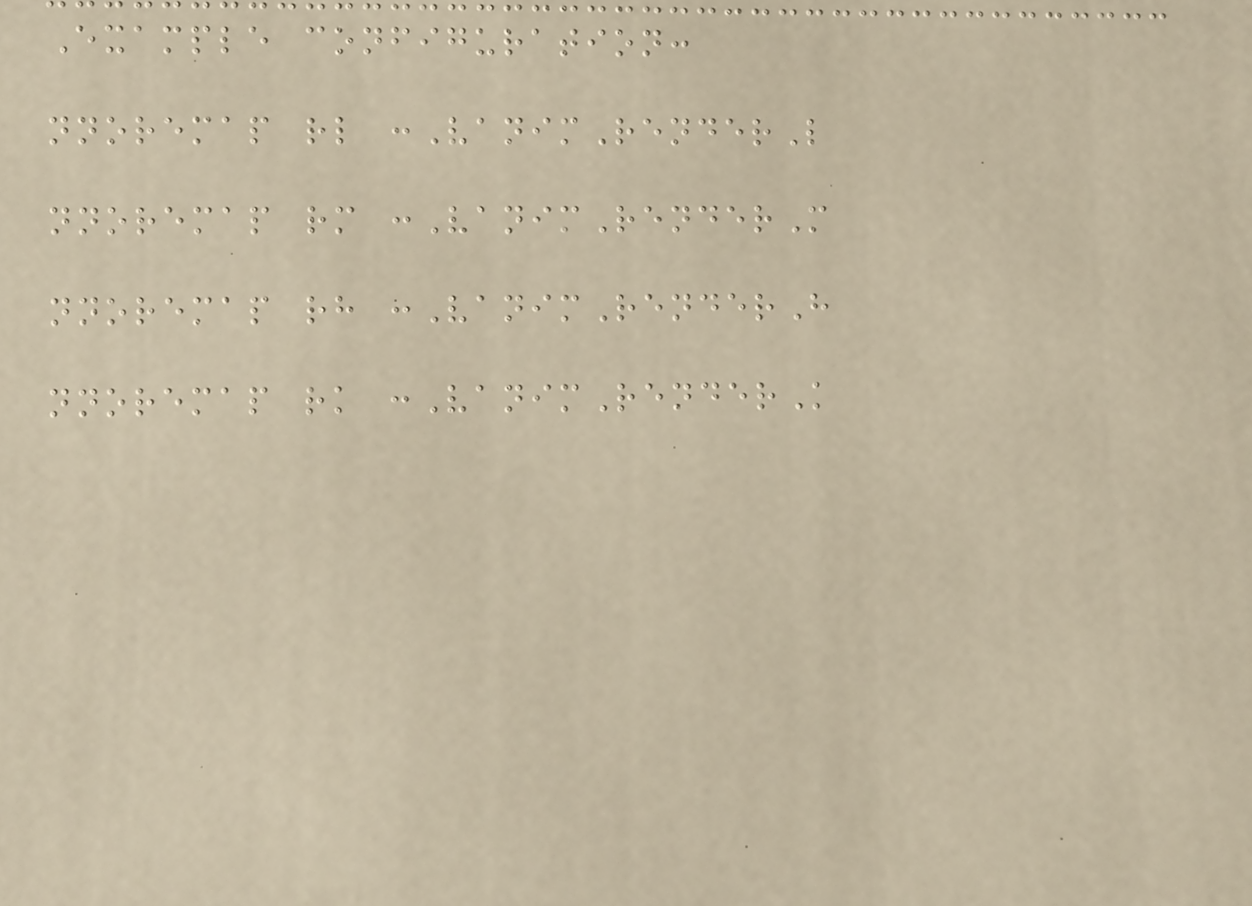Example configuration:
nnoremap rl :VanimRenderL
nnoremap rm :VanimRenderM
nnoremap rh :VanimRenderH
nnoremap rk :VanimRenderK
